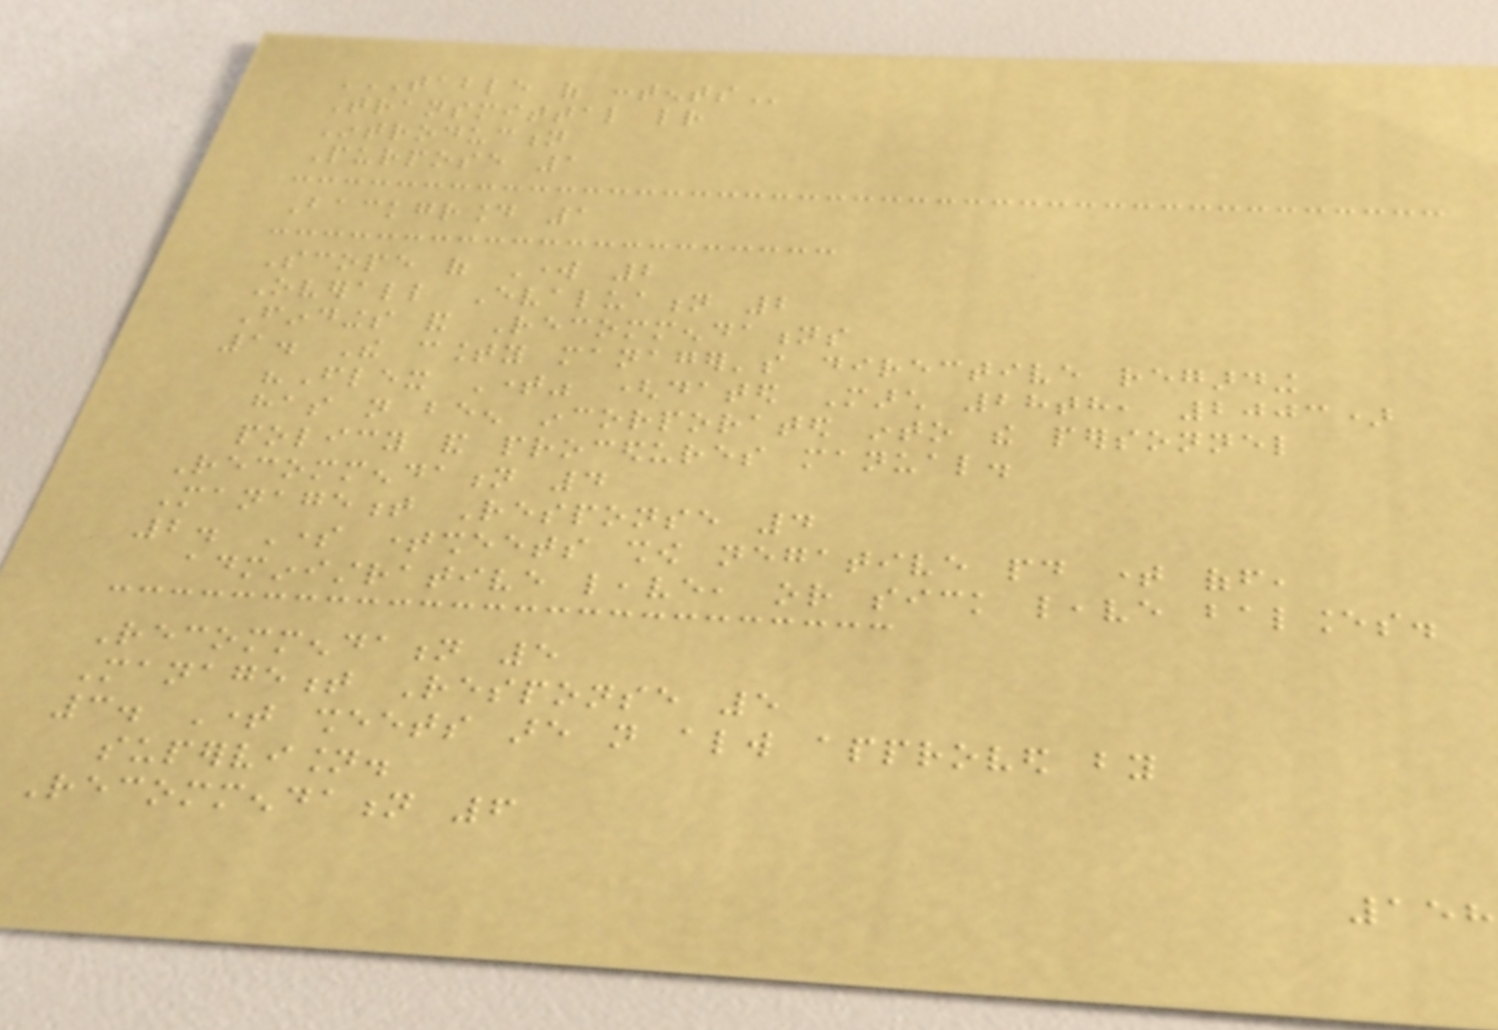TABLE OF CONTENTS
Transmittal letter
Introduction
Purpose 1
Background 1
Scope of Work 2
Overall Evaluation 2
Findings and Recommendations
1. The county manager's directive regarding
"Flex Time" (dated March 28th, 2003)
has not been incorporated into the personnel
policy and procedures manual.
Recommendation 4
Management Response 4
2. Some timesheets show negative paid time off,
administrative leave, or sick leave balances.
Recommendation 5
Management Response 5
3. Time sheets are not always approved by
supervision.
Recommendation 6
158
